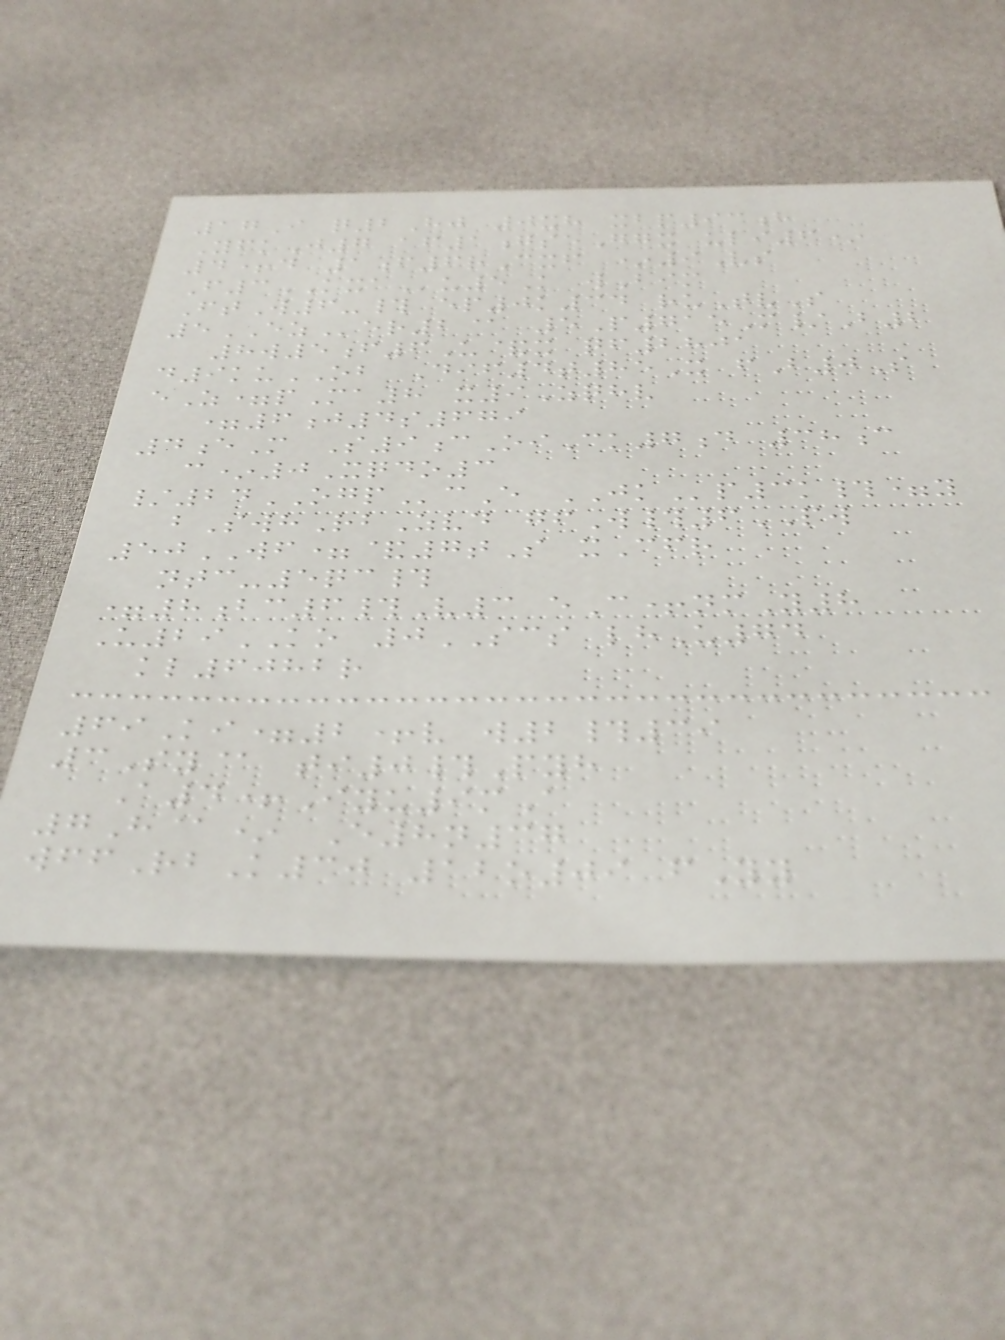17I q2Hj 0xh xbp93h
YfkJ7 af1gseGgx uli6*
4+d 1f6rCxf *9Vs
F3KXAu5K wBim
FtW6-# ep0k34 ruTvS
5EZer2@ 5P715M/B2
8w5f6U&x qf2801
d9kuOB Dif4t85X fB0S
eZ=pMa8 x9Zqhv
=6j4s679
4eM S9cOiCk7d 38c
c*0Xqdo3
/24OGPcE JKp3k#=y
bSwhRbZvd gfW#6PW
50WF=&7tS xCfr
ntc-5qc#
=8bc6#V3 eC+nmY8
U29KO 0SCS lhU74
kl6082r
69Ki=2+v w2#39
3Sy@ ti0#Pyh
A4+Iyu9mA
7H@* E8n37
wffRbK30 12o09 fYy
